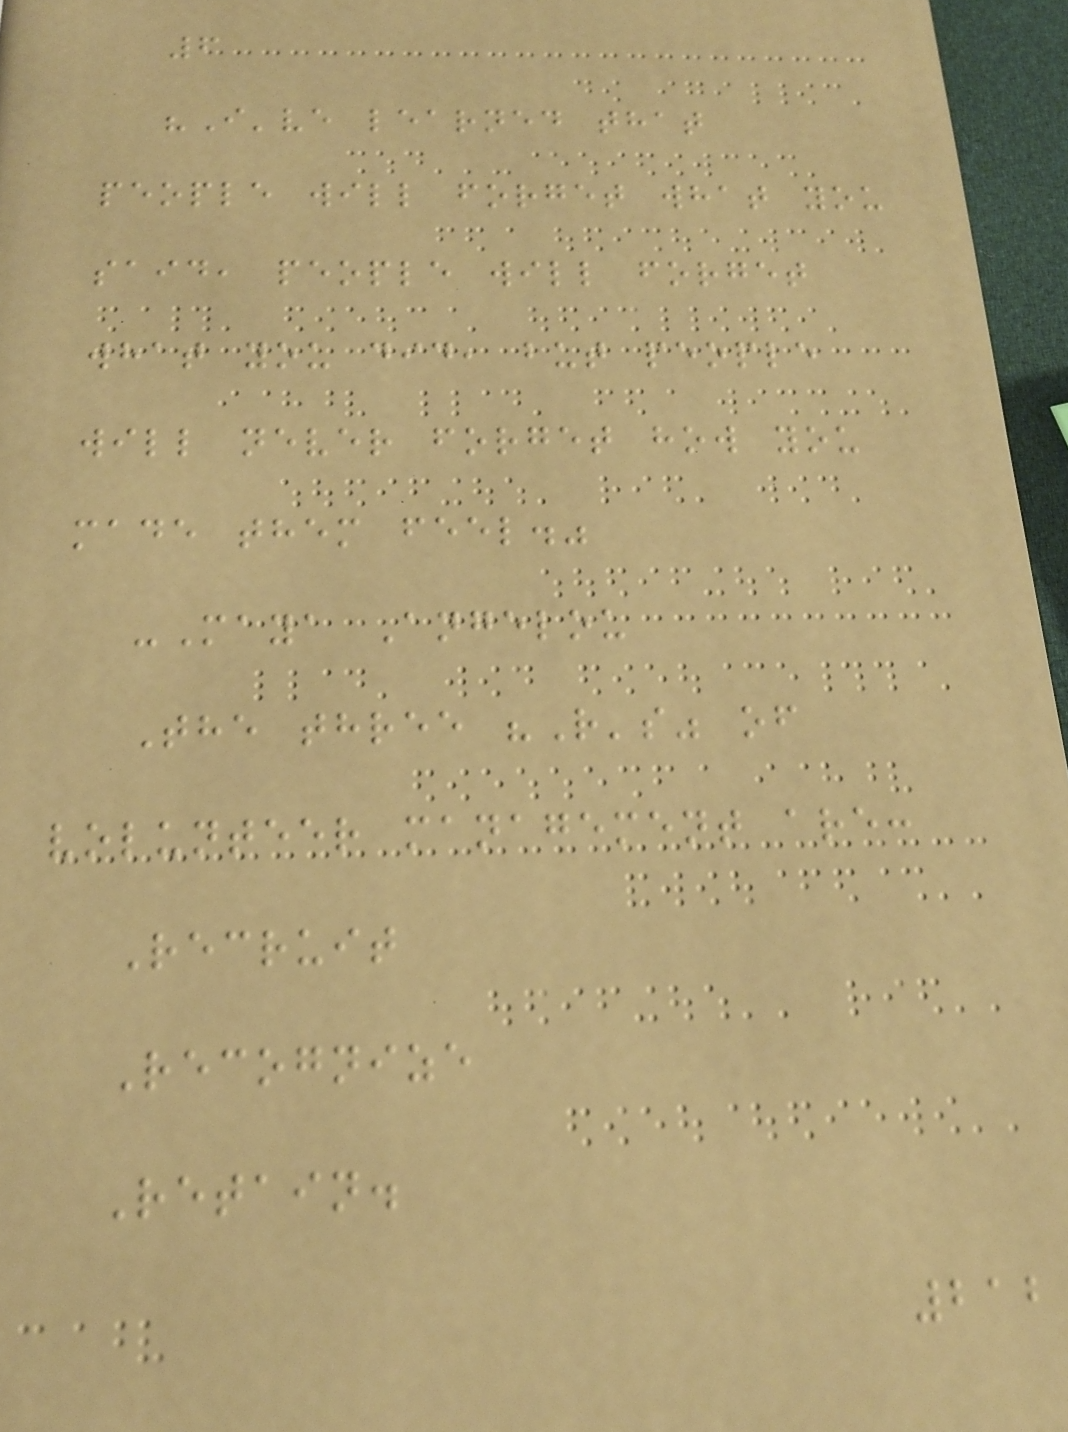6
"I've learned that
people will forget what you
said, people will forget
what you did, but people
will never forget how you
made them feel."
-Maya Angelou
The three "R's" of
volunteer management are:
Recruit
Recognize
Retain.
212
